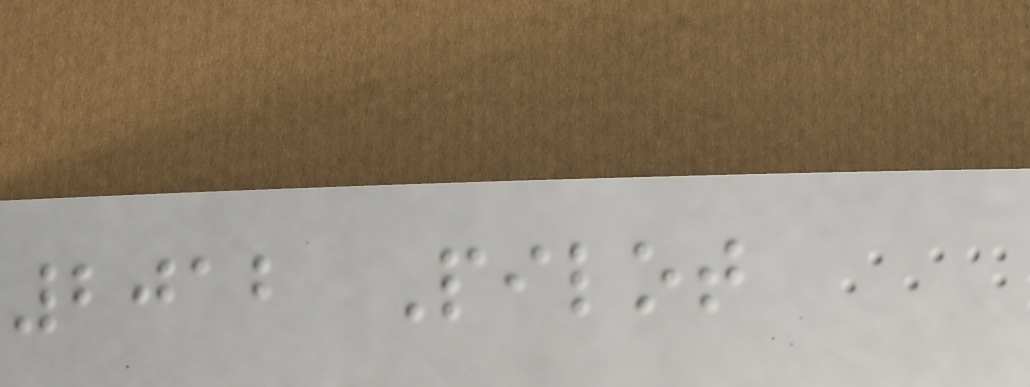2012 Pilot
